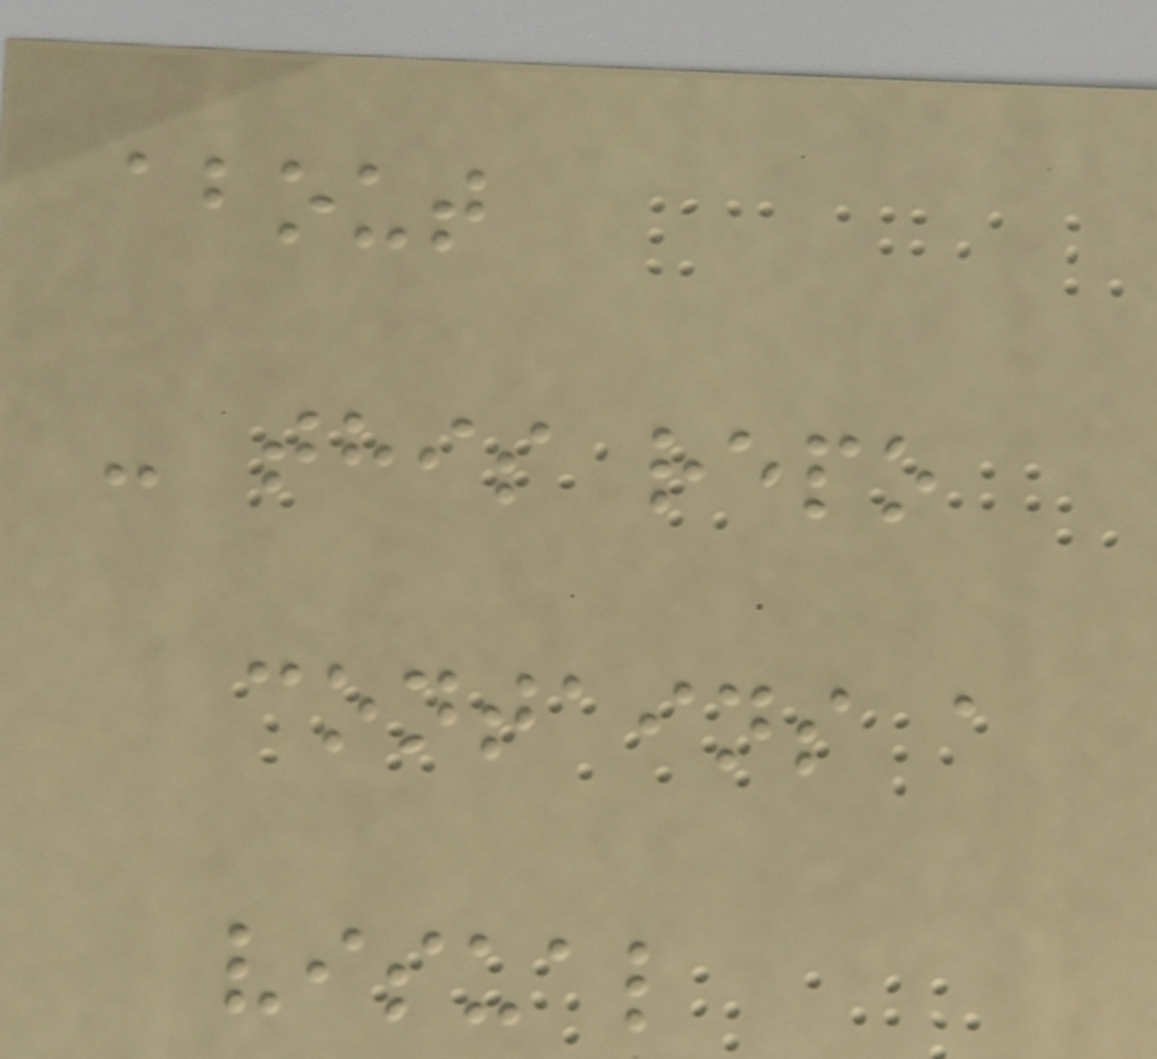about
- this repo
contains a
visual
